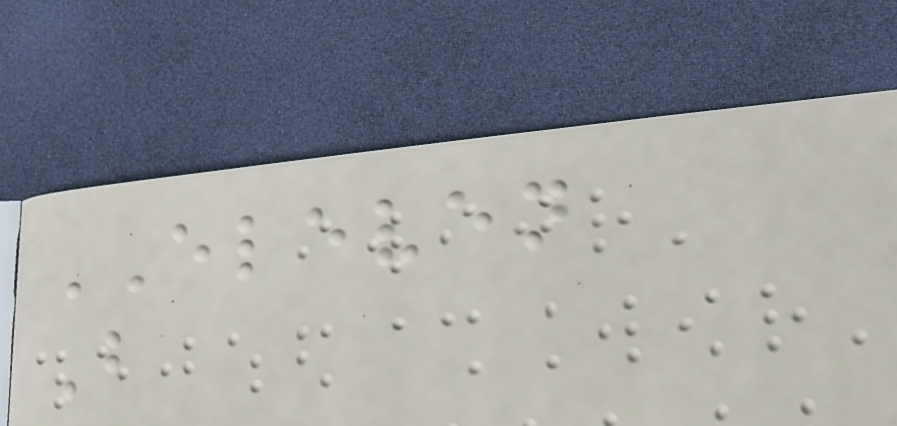ELEVEN
B
